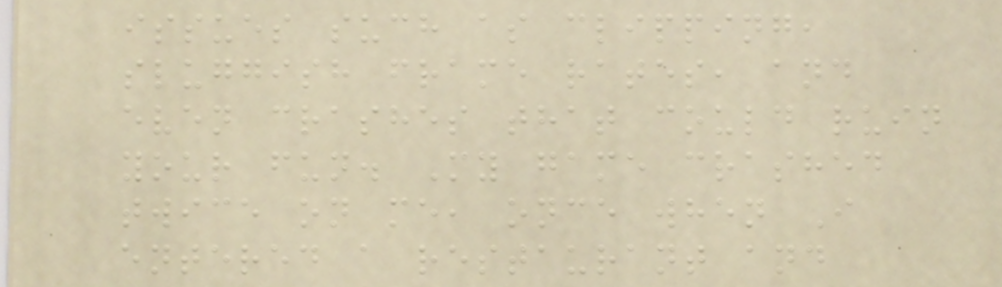issues such as clipping,
sluggish frame rates, and
even crashes that could ruin
your fun. My game crashed
twice on me, once when I
entered a restaurant and
